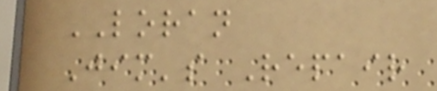LORAN
Jim's Repair
